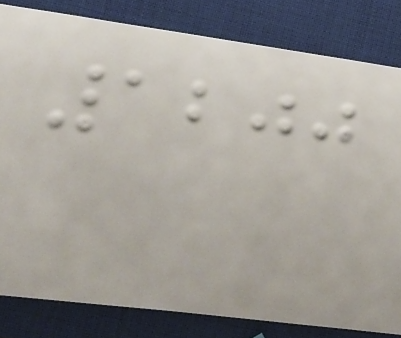1200
